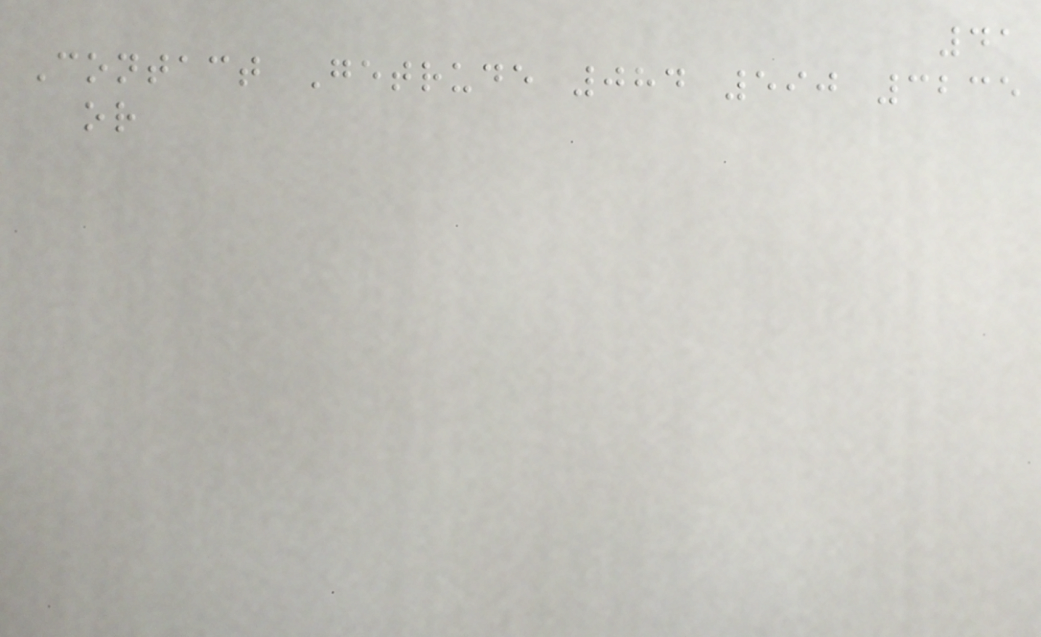41
Contact Getrude 084 590 3235
or
